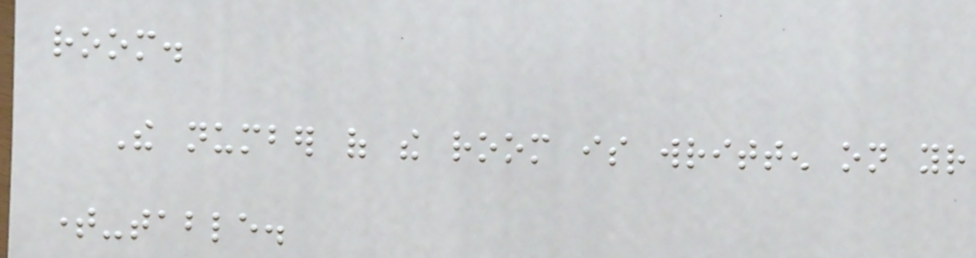room.
The number of the room is written on your
time-table.
